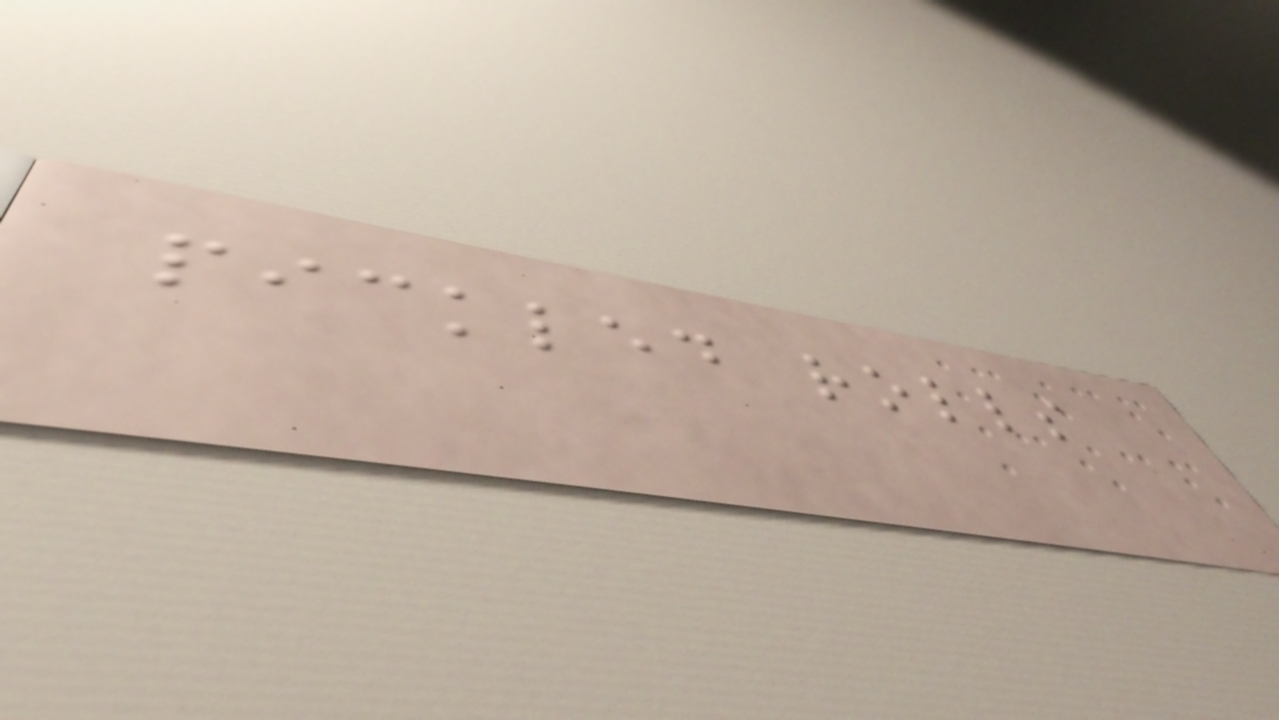pickled rolls
